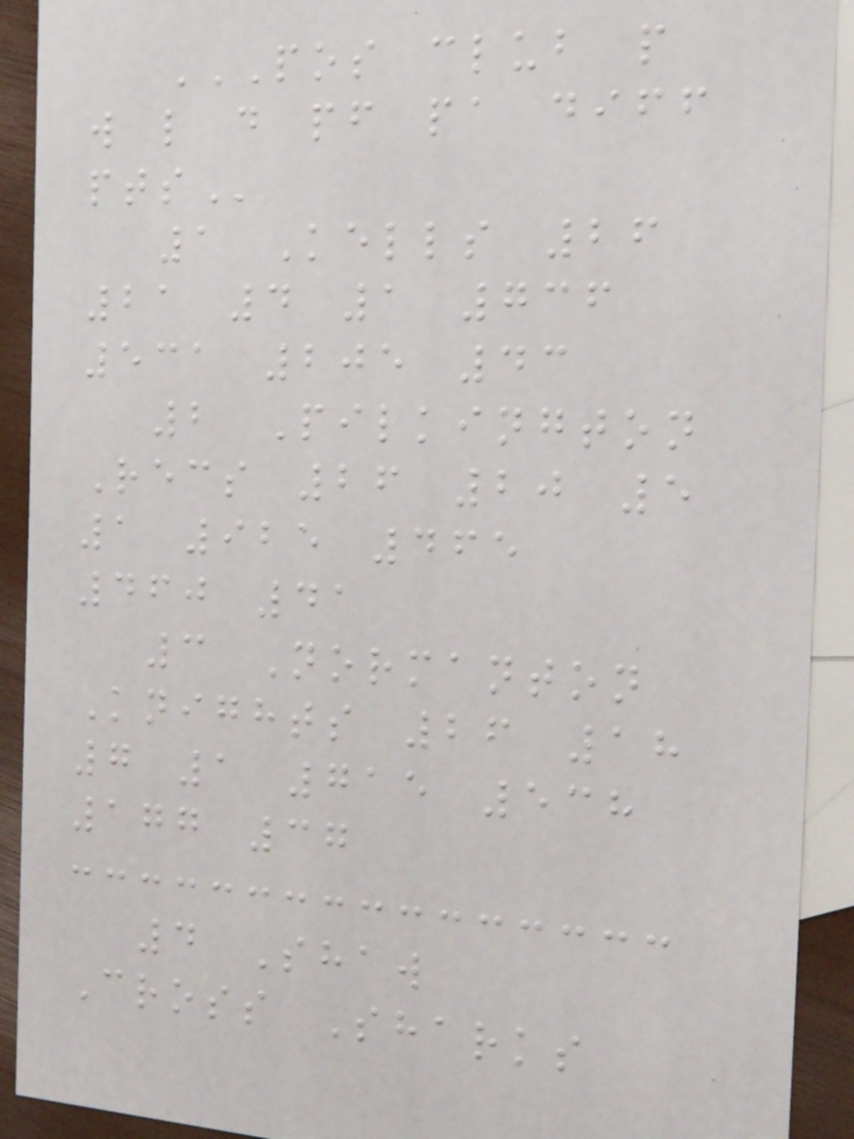POS CLUB P
W L D PF PA DIFF
PTS
1 Kells 26
21 4 1 736
531 205 43
2 Pilkington
Recs 26 20 5
1 925 465
460 41
3 Normanton
Knights 26 18
7 1 715 538
177 37
4 Shaw
Cross Sharks
